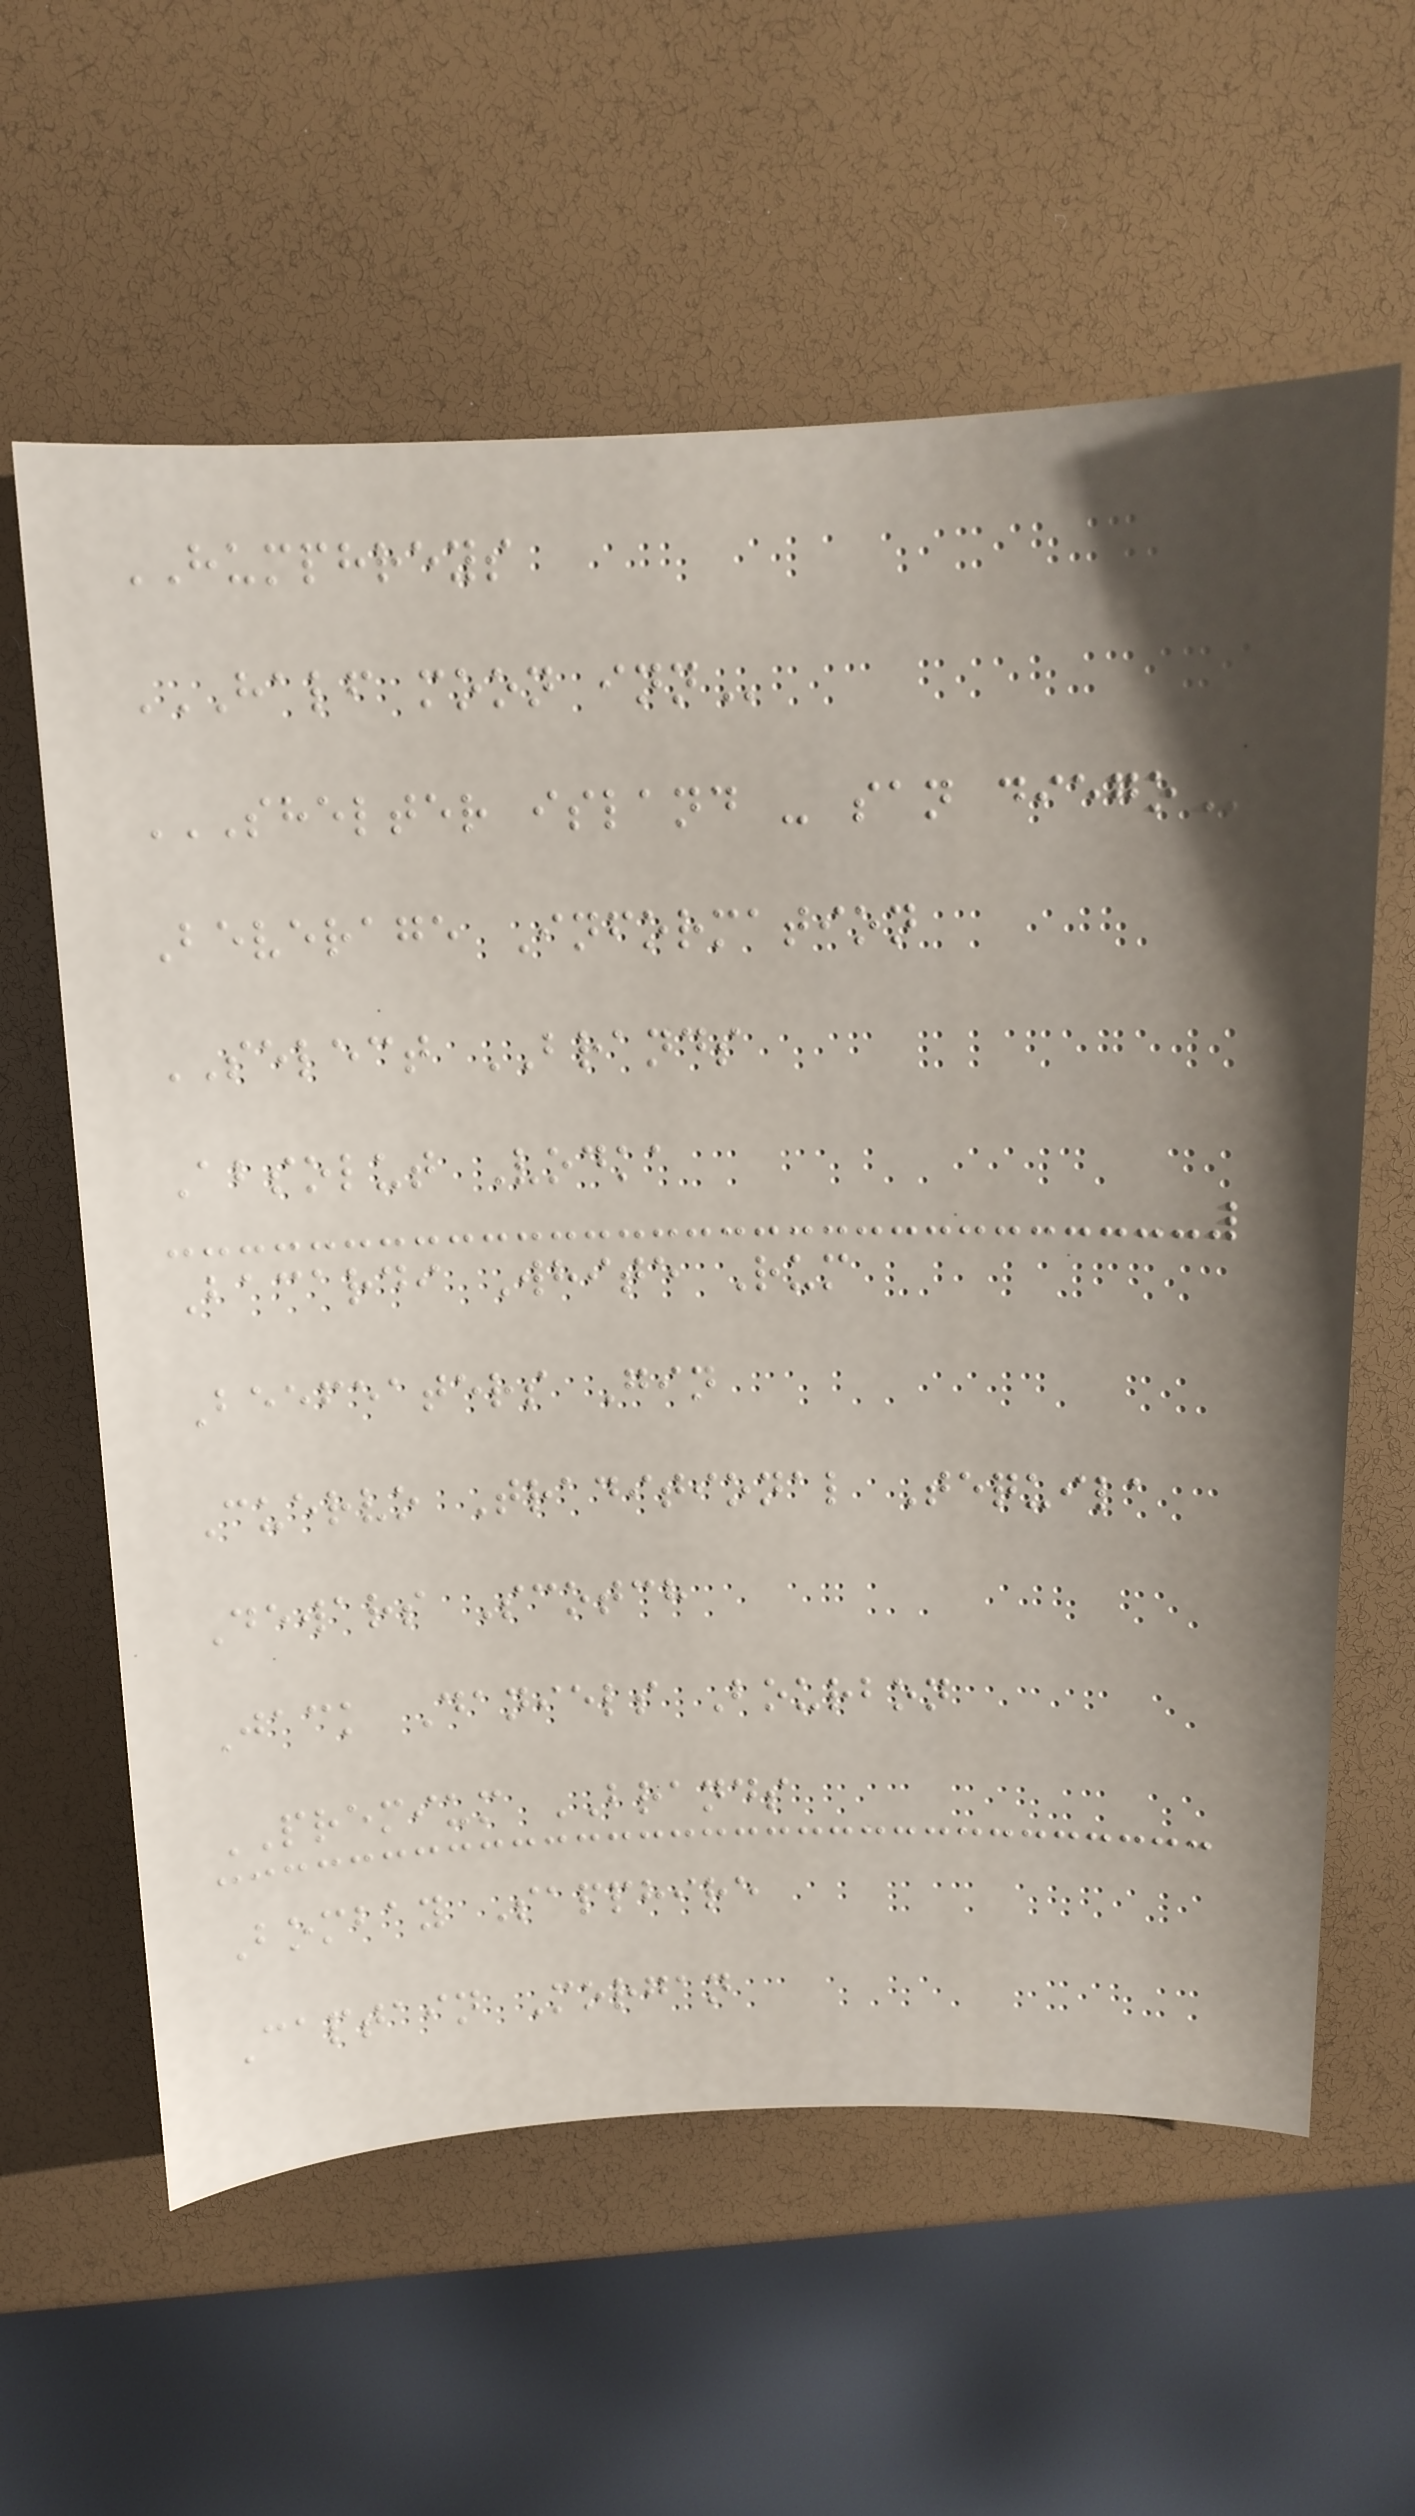HUMPHREYS
HALF MOON INN
SHELTER ISLAND - SAN DIEGO
Beverage Information
SELECT BRANDS
Absolut Vodka
Bacardi White Rum
Beefeaters Gin
Cuervo Traditional Tequila
Dewars Scotch
Jack Daniels Bourbon
PREMIUM BRANDS
Bombay Sapphire
Captain Morgan
